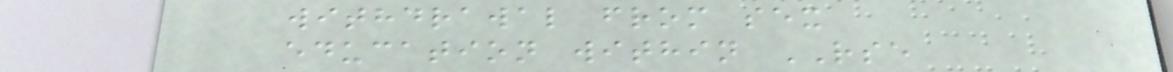withdrawal from sex
education within RSE
